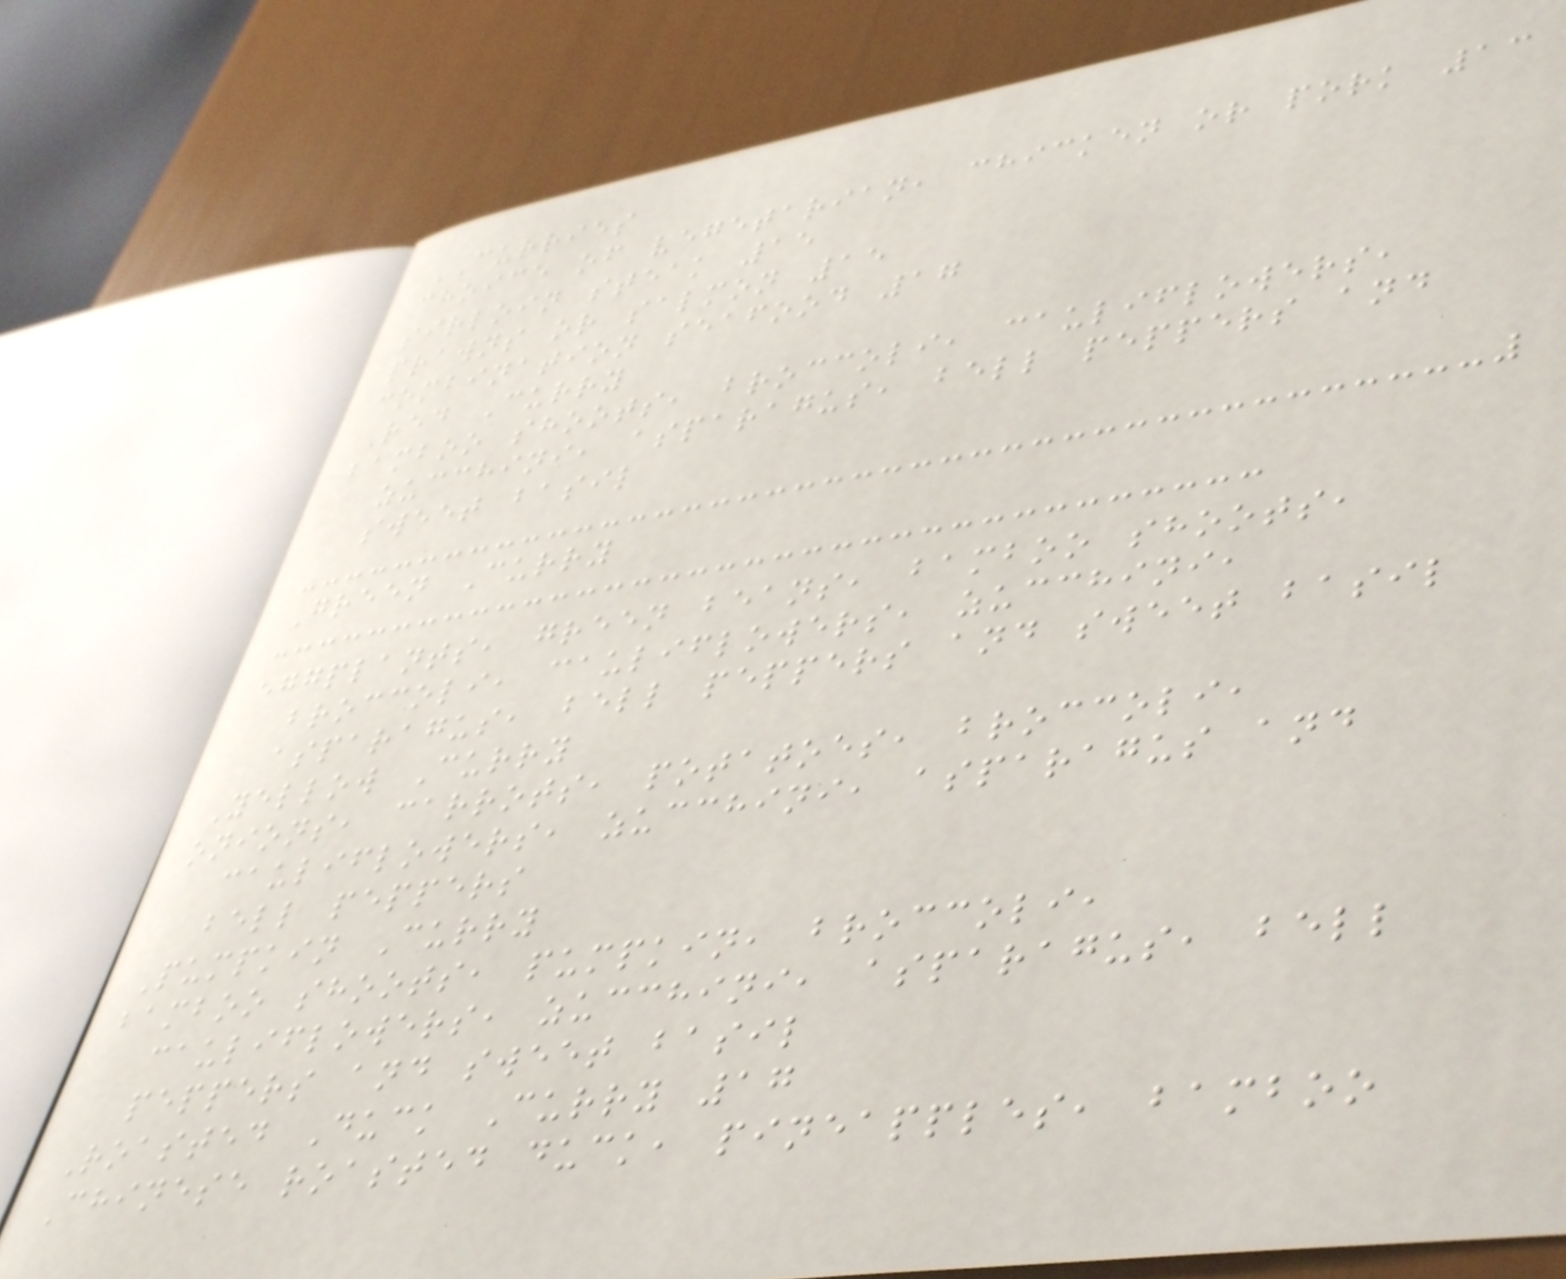CURRIES
choice of vegetarian, chicken or pork 13
sirloin steak 15
prawns or salmon 15
combination seafood 17
Red Curry
bamboo shoots, broccoli, cauliflowers,
zucchini, asparagus, bell peppers and
sweet basil
Green Curry
eggplants, green beans, bamboo shoots,
broccoli, cauliflowers, zucchini,
asparagus, bell peppers and sweet basil
Yellow Curry
onions, carrots, potatoes, broccoli,
cauliflowers, zucchini, asparagus and
bell peppers
Pumpkin Curry
bamboo shoots, pumpkin, broccoli,
cauliflowers, zucchini, asparagus, bell
peppers and sweet basil
Roasted Duck Curry 17
Chinese roasted duck, pineapples, bamboo
